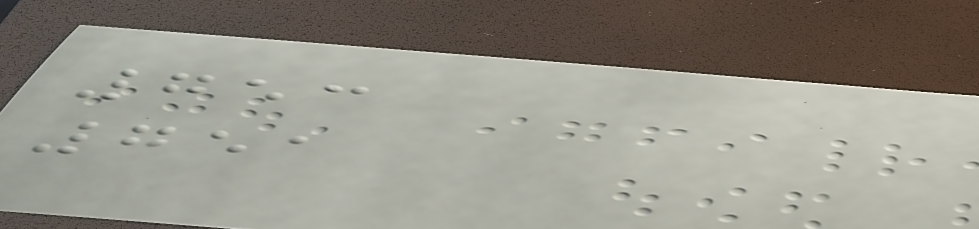753
751
